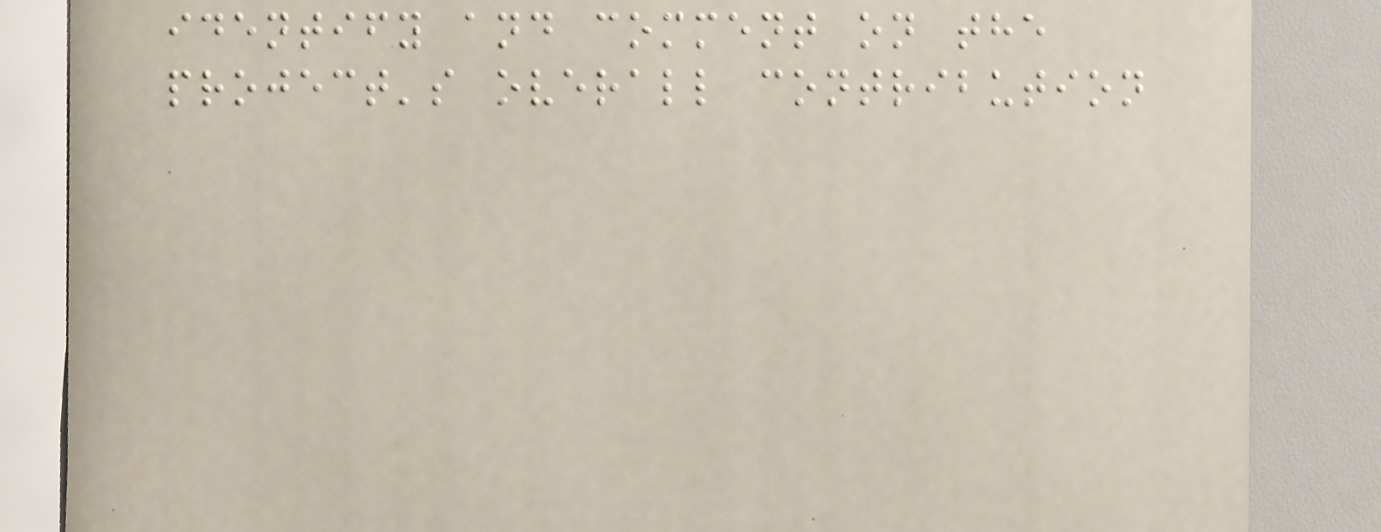identify and comment on the
project's overall contribution
